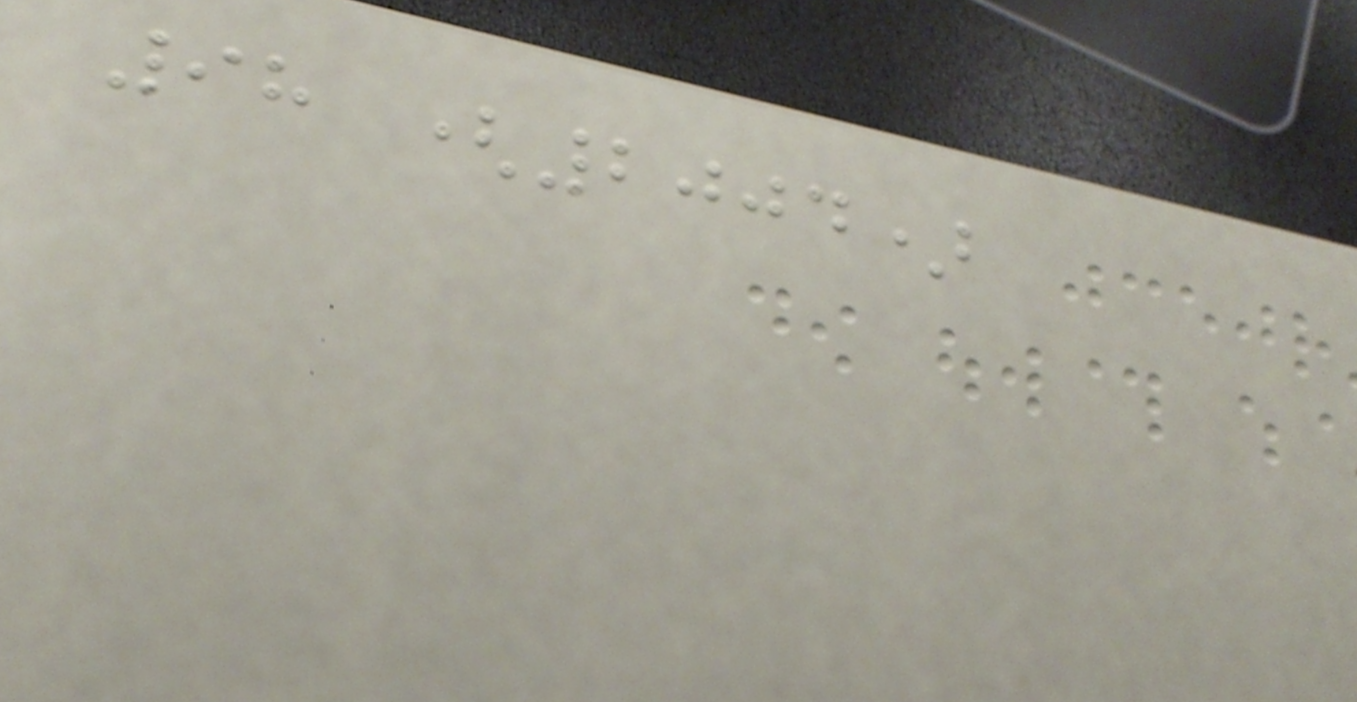98 (2004)
